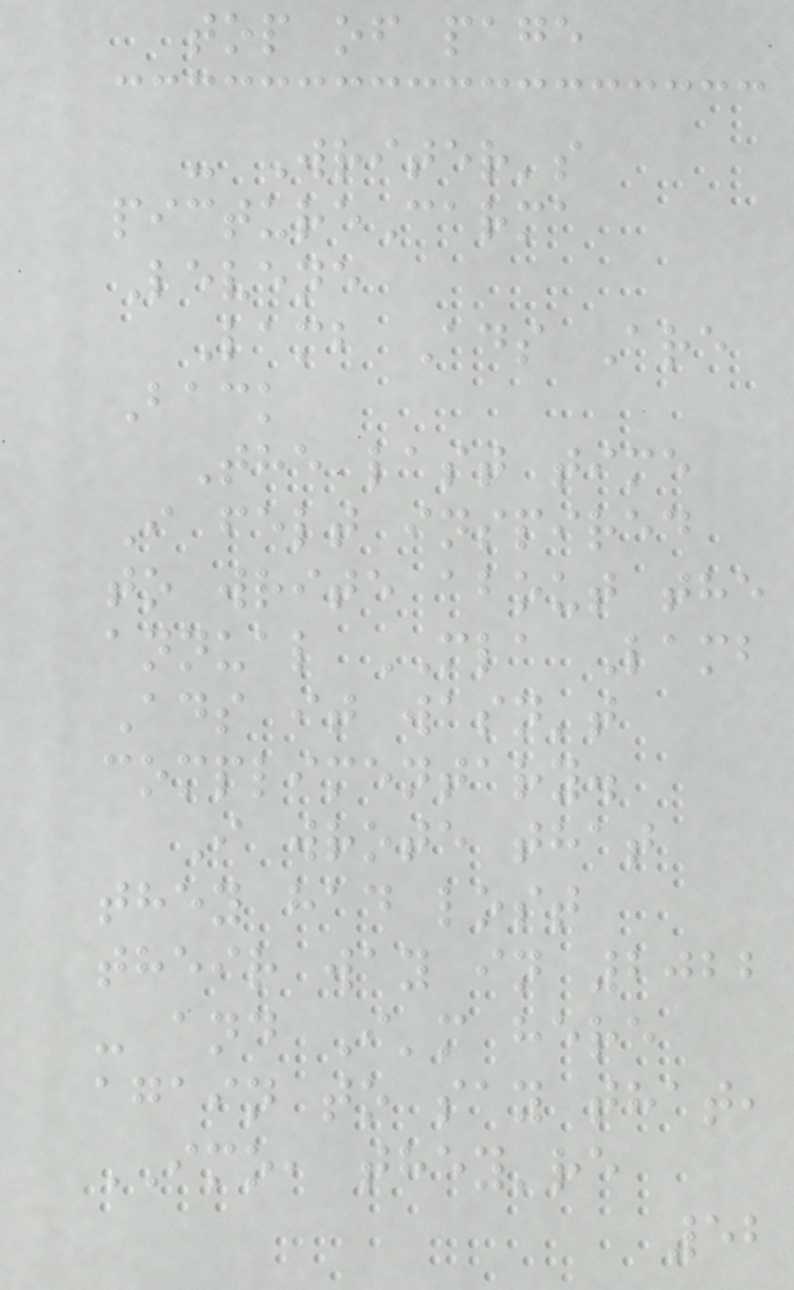top of page
- Writer's
pictureCarma
Levene
Lamb Ads Are
Back
The last time
I felt inspired
to write about the
annual MLA Lamb
Ads it wasn't
complimentary.
I wrote that
they had lost
their way in 2022
- and I'm here
again to say that,
IMO, they're
52
